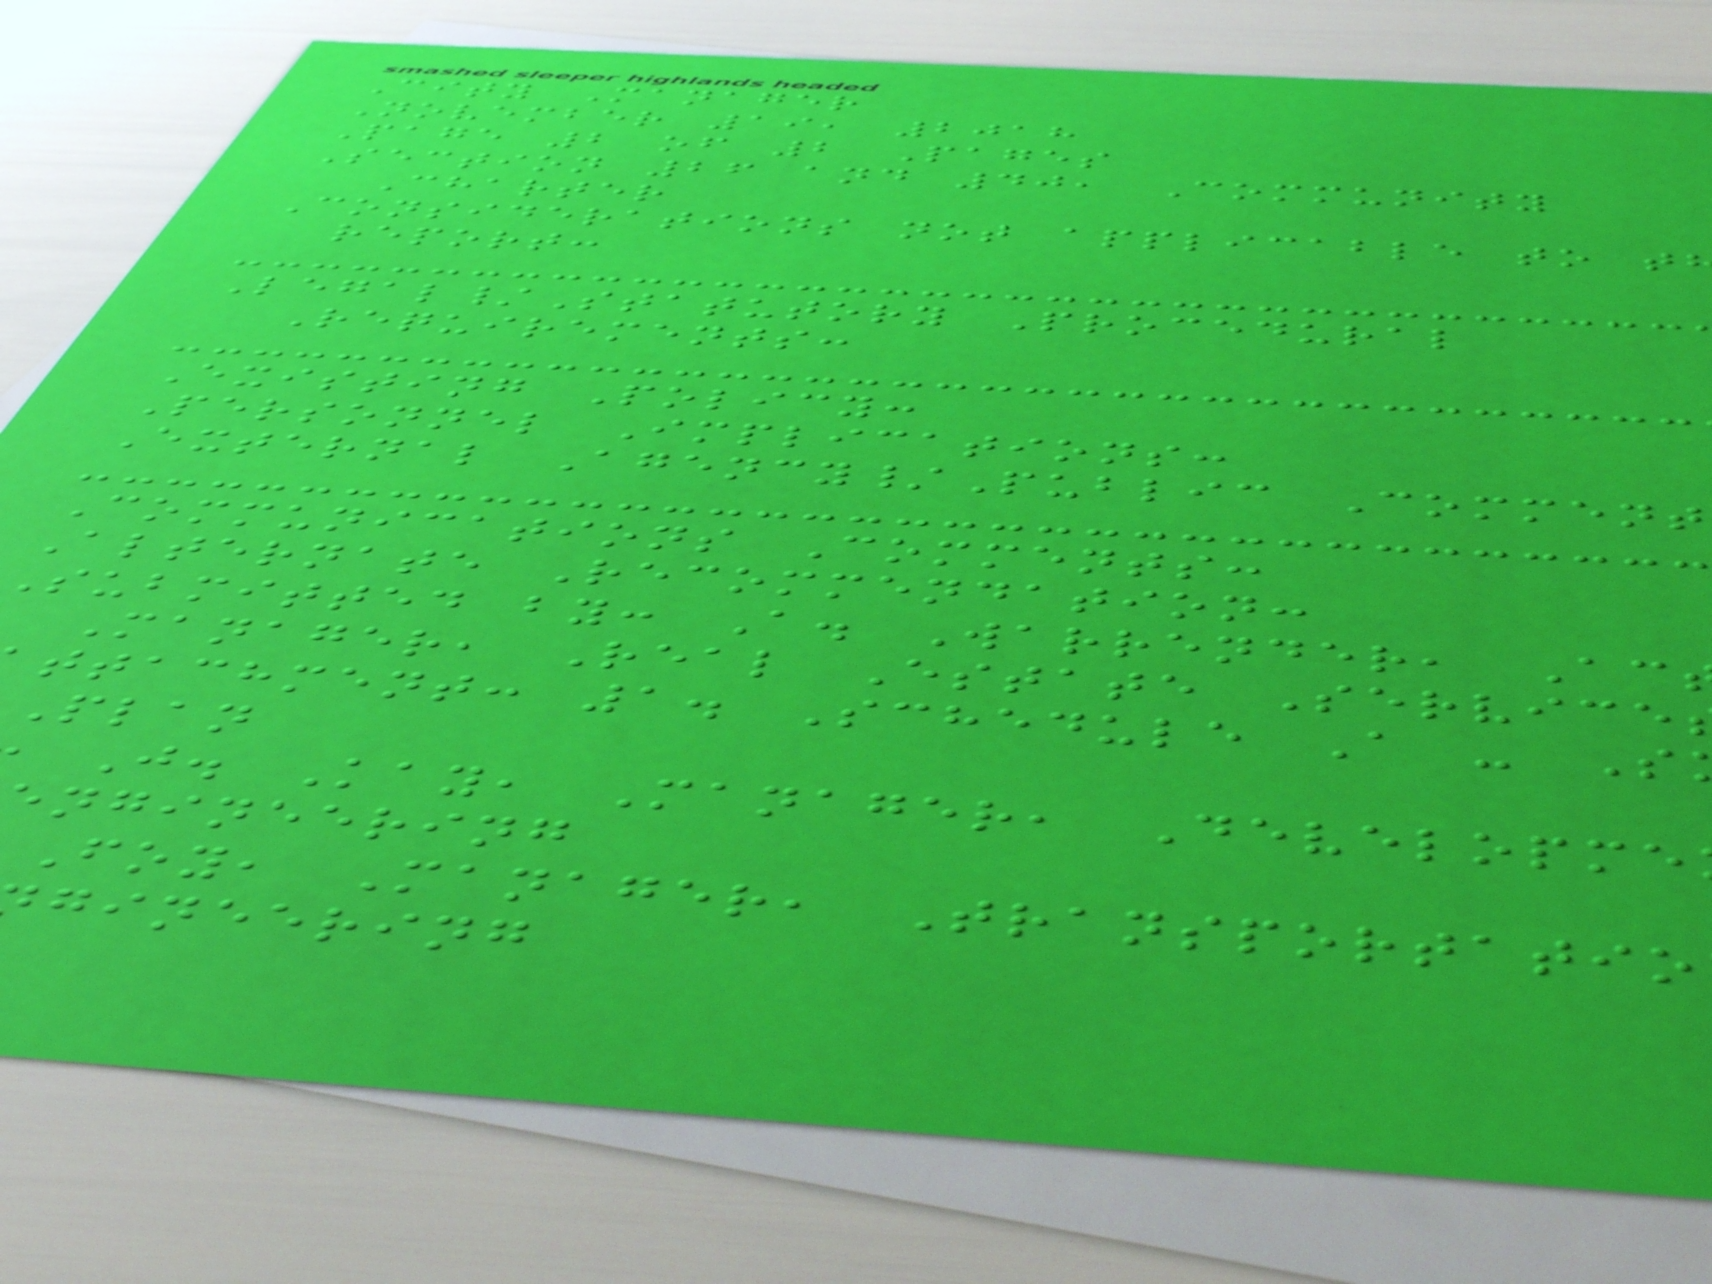City Manager
November 19, 2018
Page 2 of 2 Pages
Section 26 and 40, Community
Charter
Considerations not applicable to t
report:
Legal/Statutory Procedural
Requirements:
Existing Policy:
Personnel Implications:
External Agency/Public Comment
Communications Comments:
Alternate Recommendation:
submitted by: A. Warrender, Ac
Manager, Real Estate Service
ttachment: 1. Schedule A - S
Plan
J. Kay, Manager, Developme
ngineering
Foy, Manager, Transportatio
gineering
